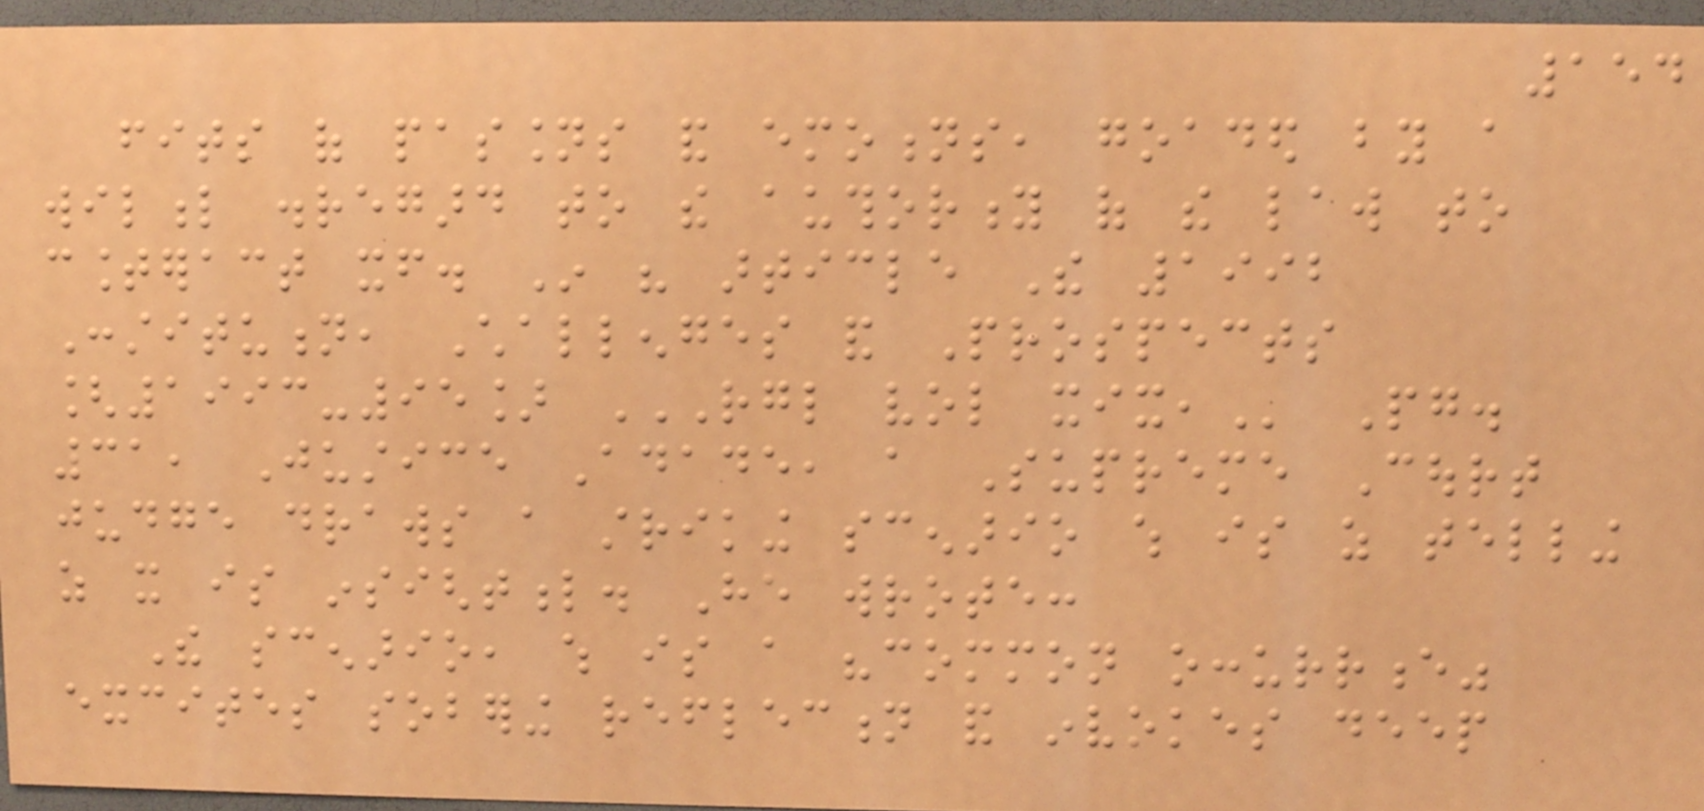154
fits of passions and emotions, goaded by a
wilful disregard to the authority of the law to
counteract itself. In his article The 1992
Constitution, Challenges and Prospects
[1993-95] RGL VOL XIX, Pg.
31, Justice Adade, a Supreme Court
judge draws a striking scenario which is as telling
as it is insightful. He wrote:
The scenario, which is a "common occurrence"
excites sobering reflection and invokes deep
